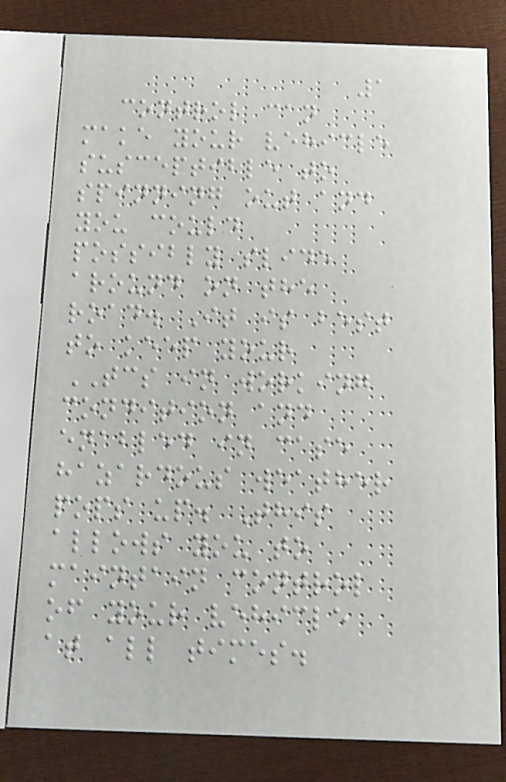1
control can
make your vehicle
susceptible to
spinning out and
you could
possibly slide
around on the
road. It is best
to keep your
TCS in working
condition and
enabled in case
hazardous weather
pops up. This
allows you to
maintain control
of your vehicle
at all times.
